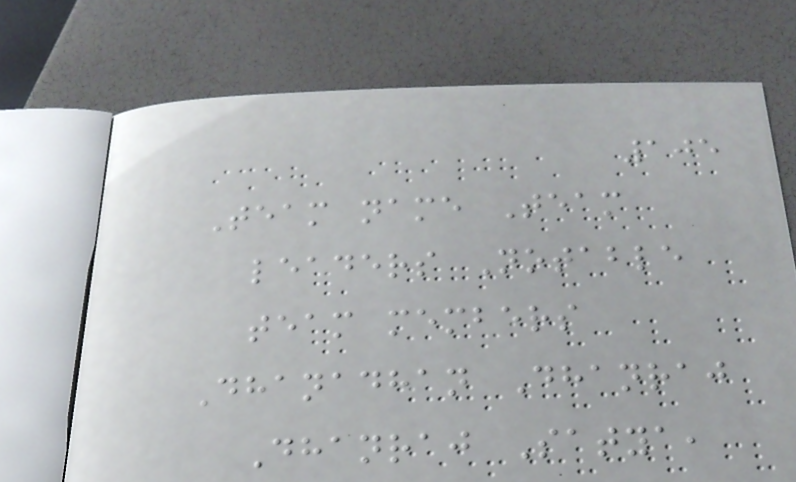105
Team name Team
leaders Notable
team members
Dhanadhan Dhanraj
Dhanraj Satya,
